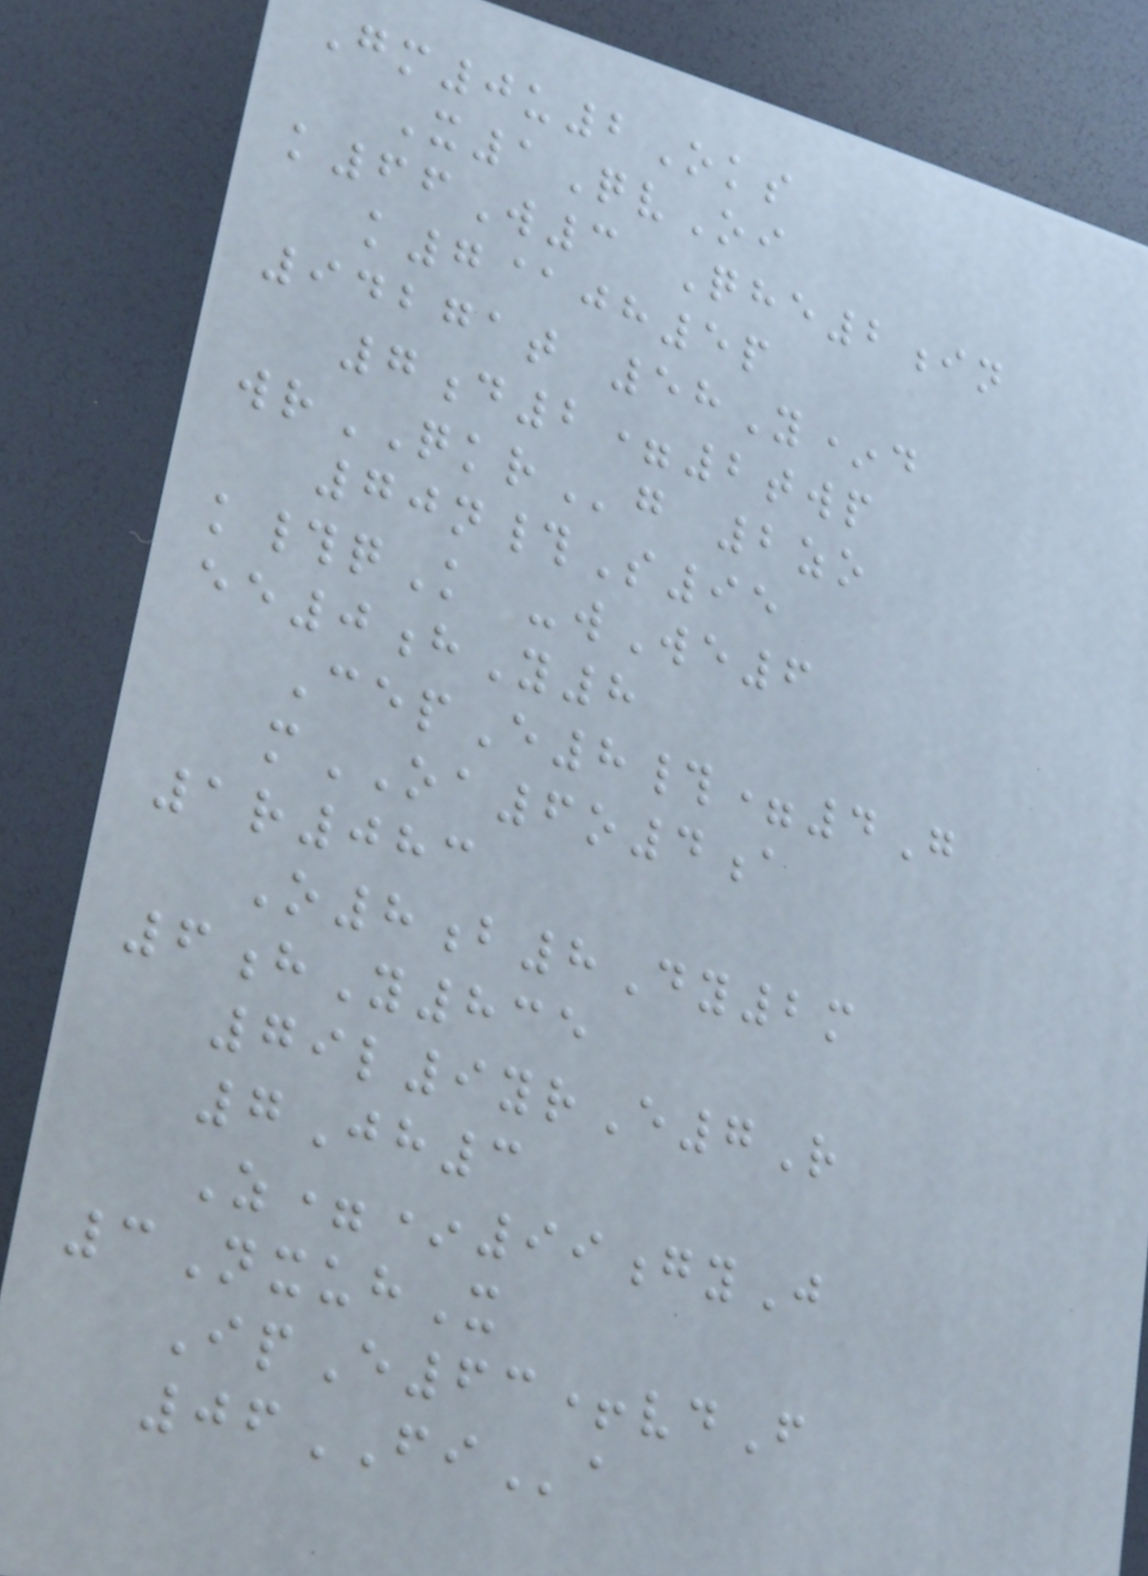Gm0u2Oks
X1QvOi
k66W3 Qhe2in
k7@jh5p
94271t 58Y*d
7d2=2twp
wrQKRg 2zo
70n#S95
k#qK -wWe6
ee0hY8
CepE8#=4G
mOA6o4a
1r083
O8b8Dy2m
6hY835
79l9yrE7R
7Jh3
Z=*99gyJ
3NxuhX
IpE63+vdF
06FIa
